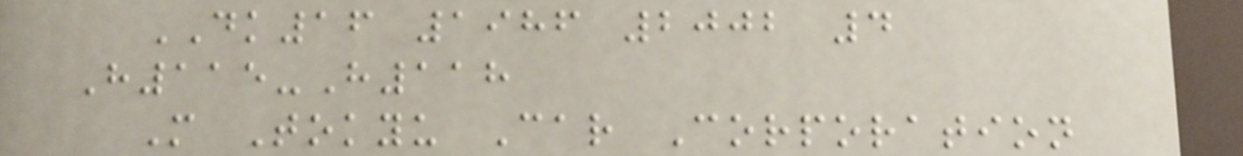DK16 1986 2002 4
H115-H118
M Tokyu Car Corporation
